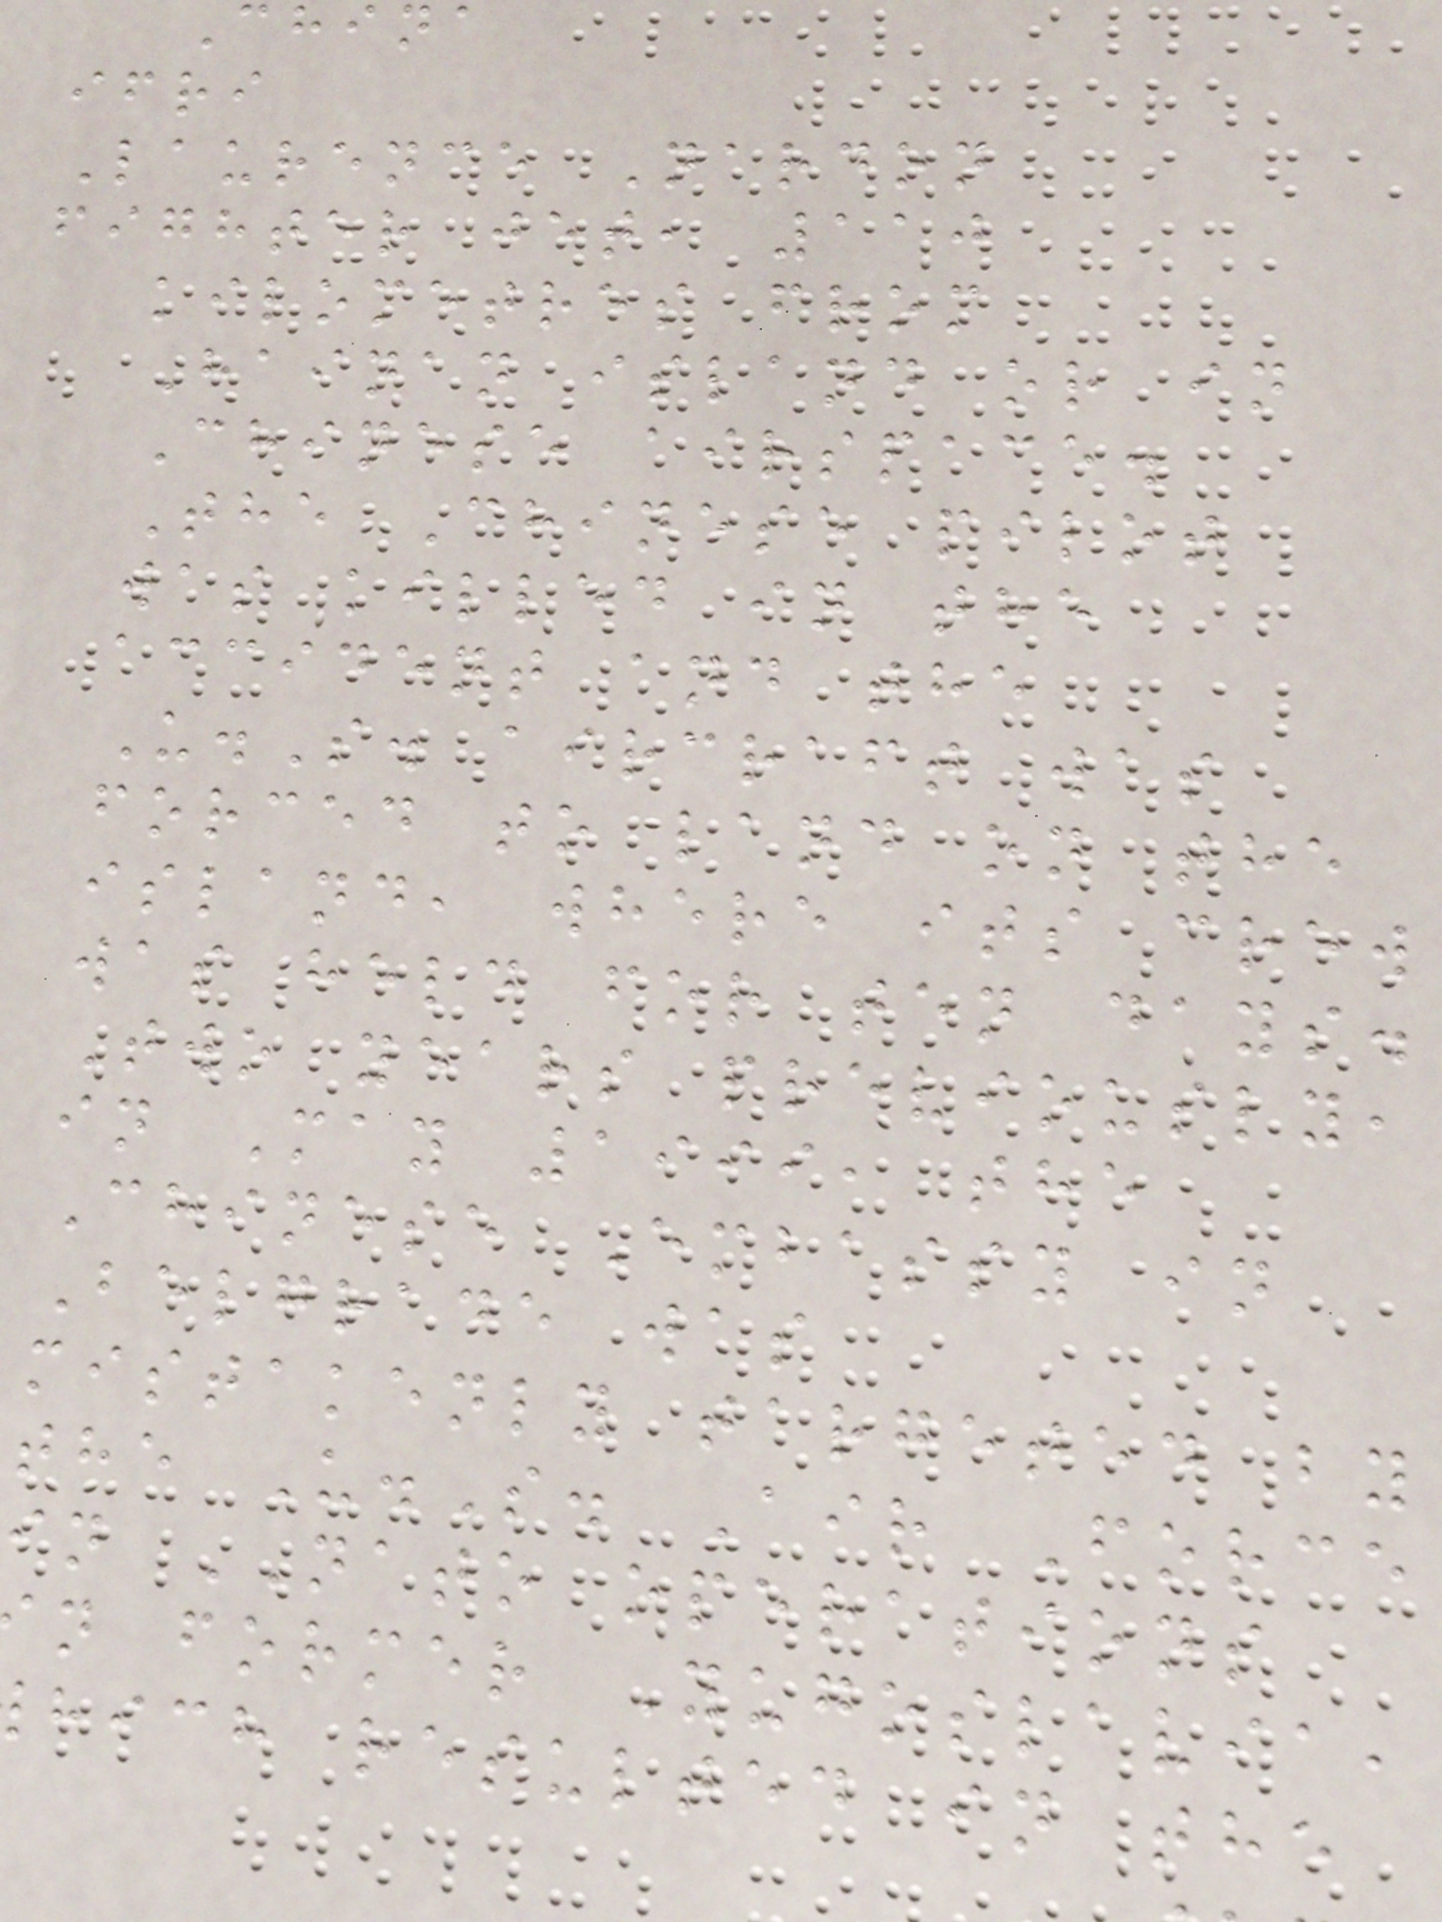China
ifri
Laurence Nardon
fighter jet, 110
kilometres from
Hainan island or in
Chinese airspace.
The Chinese pilot
was killed in the
accident and the
U.S. aircraft was
forced to land on the
island, where its crew
was held for ten days.
Two years previously,
in May 1999, the
Chinese Embassy in
Belgrade was
mistakenly targeted by
the U.S. Air Force
in NATO operations
n former Yugoslavia,
hich resulted in the
